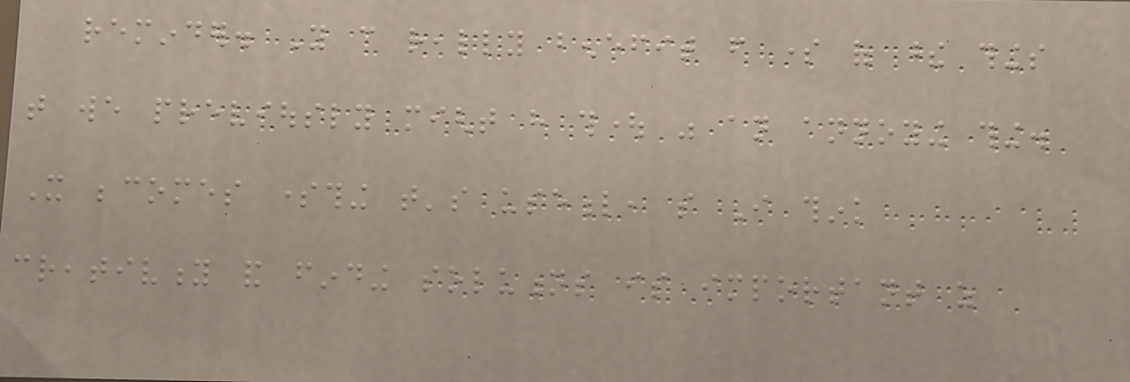reminder. You can really benefit from some of these things
that we previously might have thought was an annoying thing.
It becomes something that's useful, so I think
creativity and finding solutions is important as
